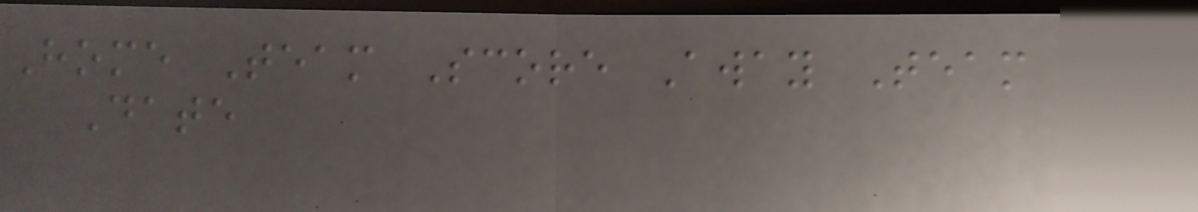Home Team Score Away Team
Date
